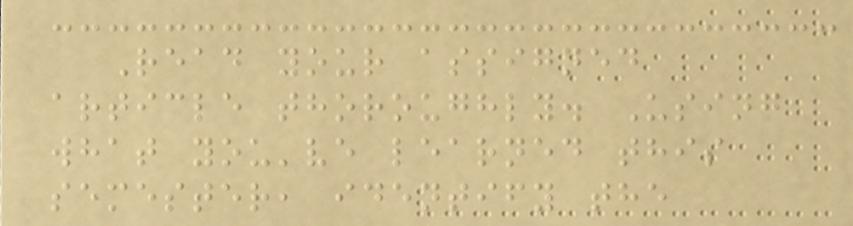Read your assigned
article thoroughly. Using
what you've learned this
semester, identify the
